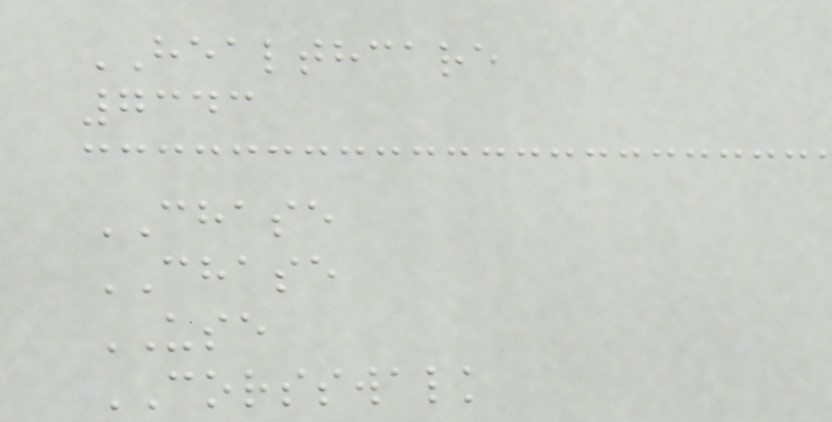HEALTHCARE
7343
CHASE
CHASE
USE
CORSSWALK
